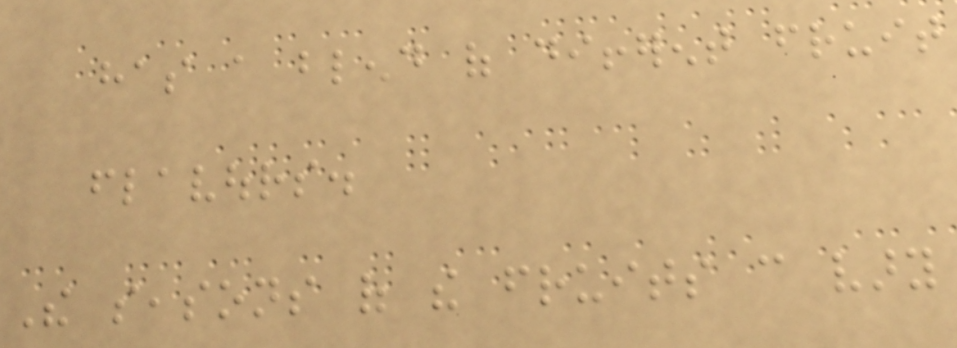has a blend of different fruit
flavours.
The seasons of the fruits can vary
